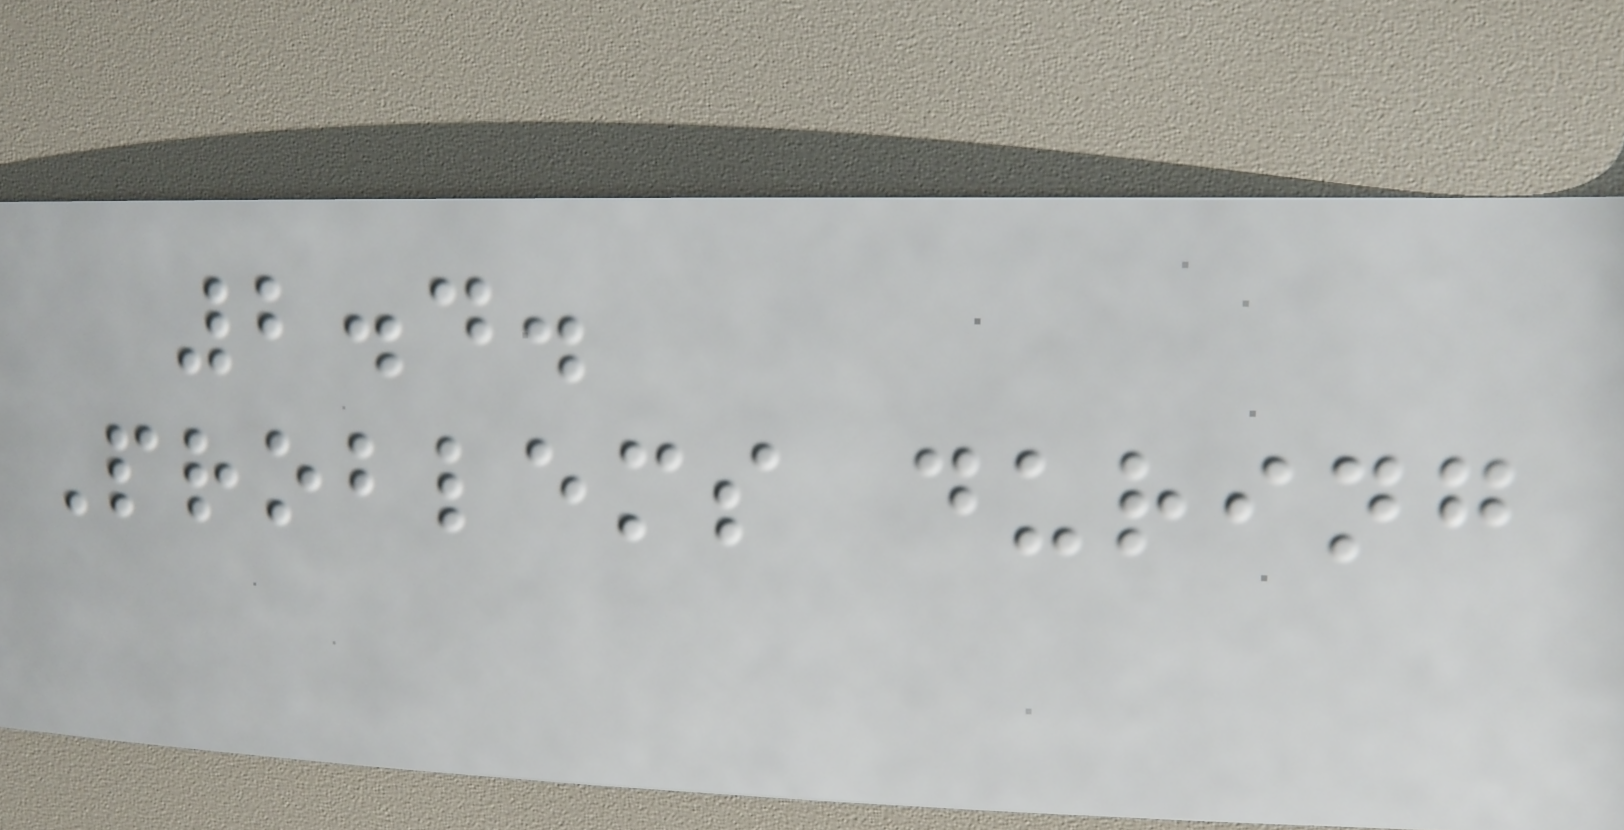2.4.
Problems during
